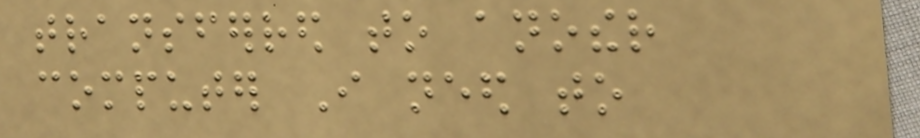transferred to another
computer I need to
